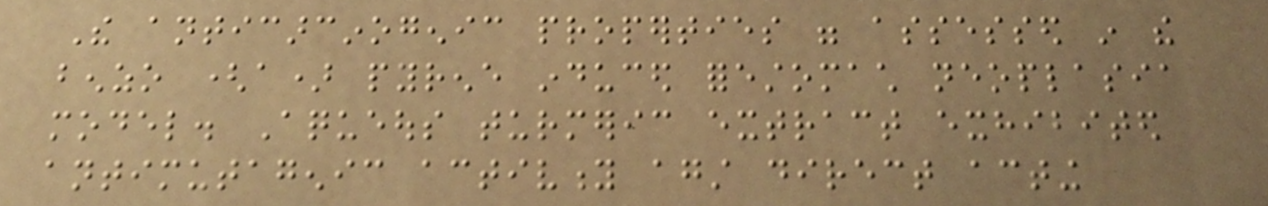The anticarcinogenic properties were assessed in the
benzo (a) pyrene induced forestomach neoplasia
model. Aqueous turmeric extract exhibited
antimutagenic activity against direct acting
